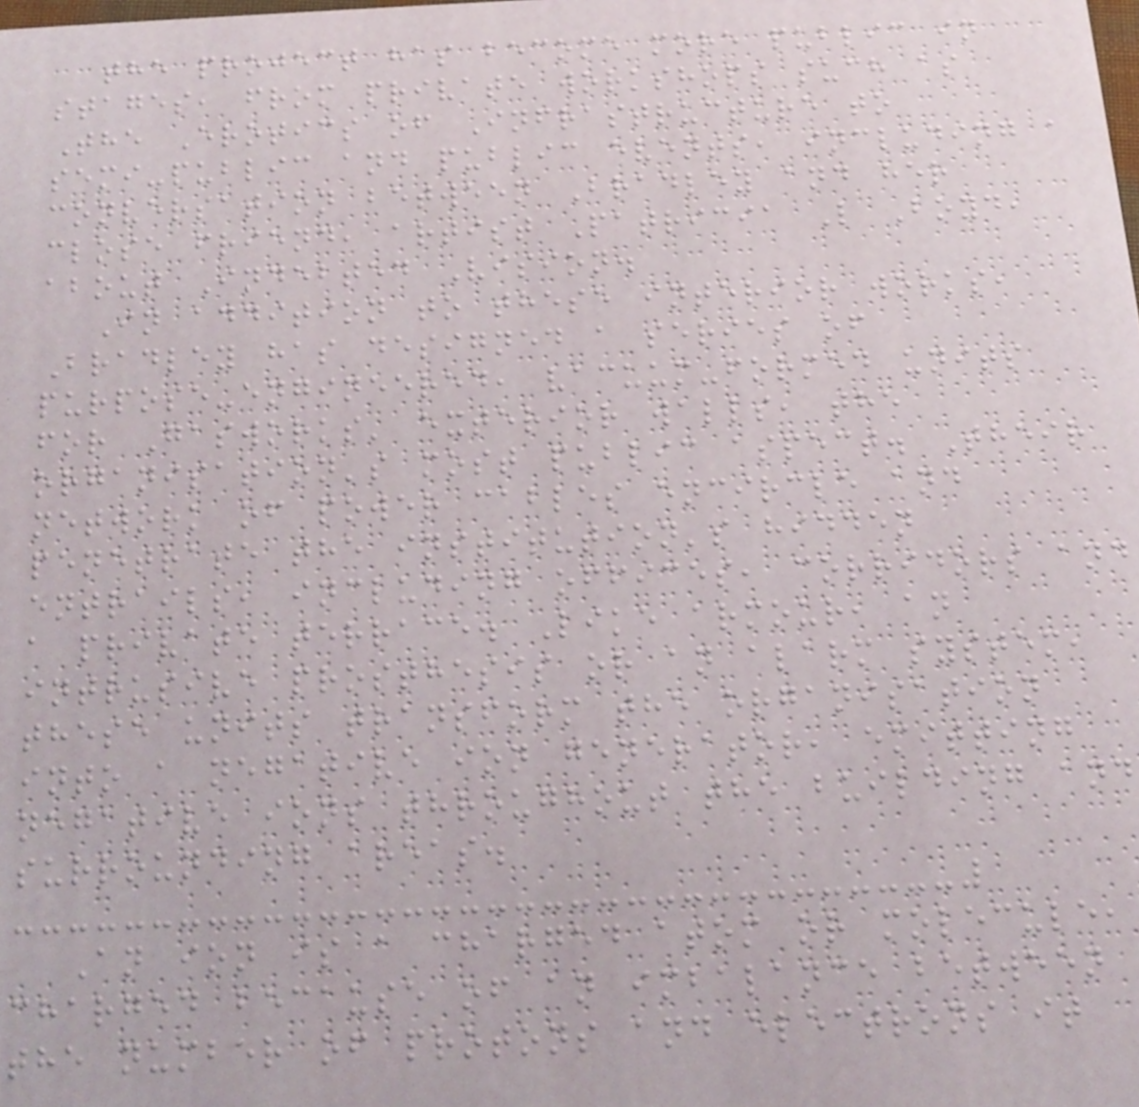the project has become more public in
stages, from private workshops such as
The Erotics of Infrastructure to
semi-public and public events, including a
conversation between Bradley and her
close friend, artist Patricia L Boyd,
about Indebted Vision.
In addition to these interior works,
Bradley has designed a series of
purpose-engineered, vacuum-formed units
for Gasworks' exterior walls, the
organisation's most public aspect. Their
network of power cables encircle and
penetrate the institution's hidden
entrails, including offices, corridors and
a private terrace. Like armour, an
intrusive prosthesis or an alarm system,
these units transform the organisation
into a negative ion generator, emitting
negative ions throughout the building and
surrounding areas.
An ion is a charged atom or molecule,
charged because of an imbalance between
the number of protons and electrons it
